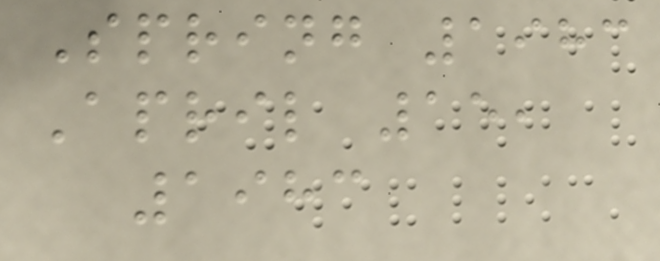Spring 1983
April 15,
1983
